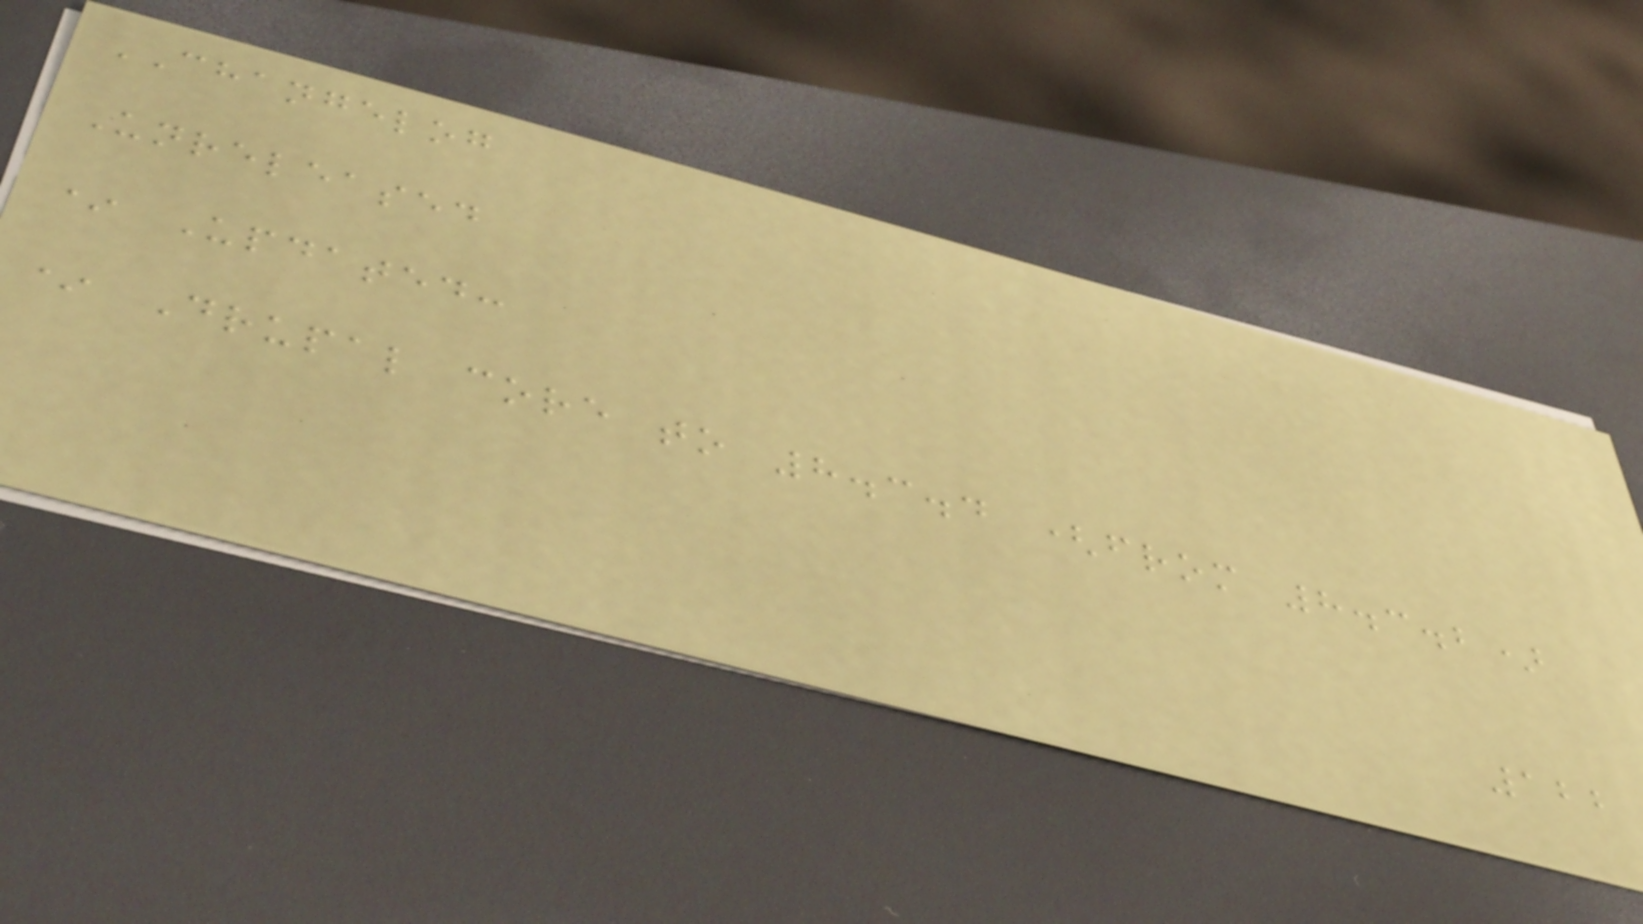CHANGELOG
Unreleased
* Updated:
* Drupal core to 8.3.4 (from 8.3.2)
122
